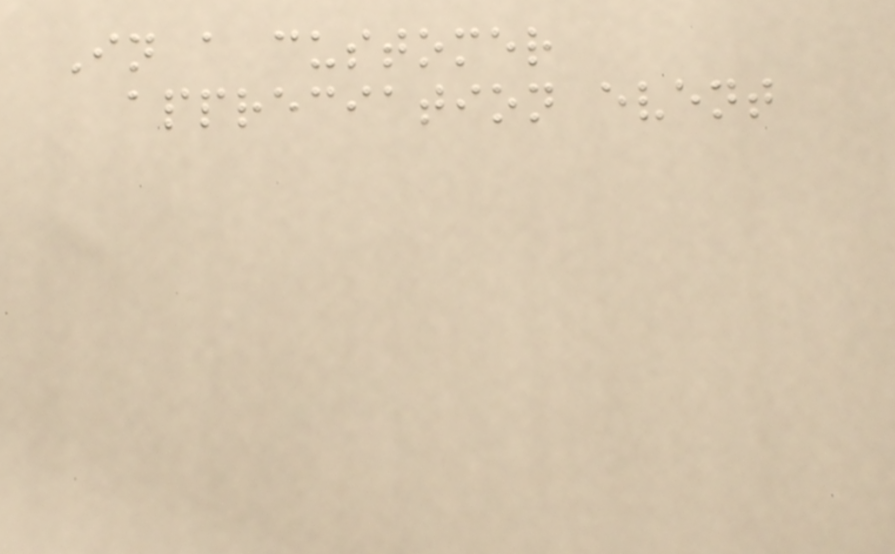In a customer
appreciation event
